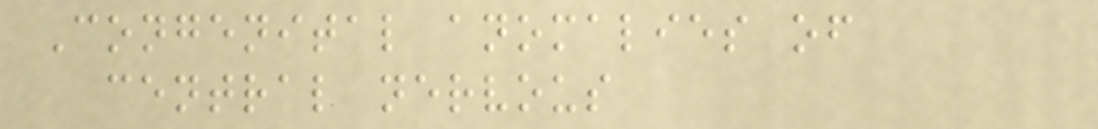Congenital anomalies of
central nervous
